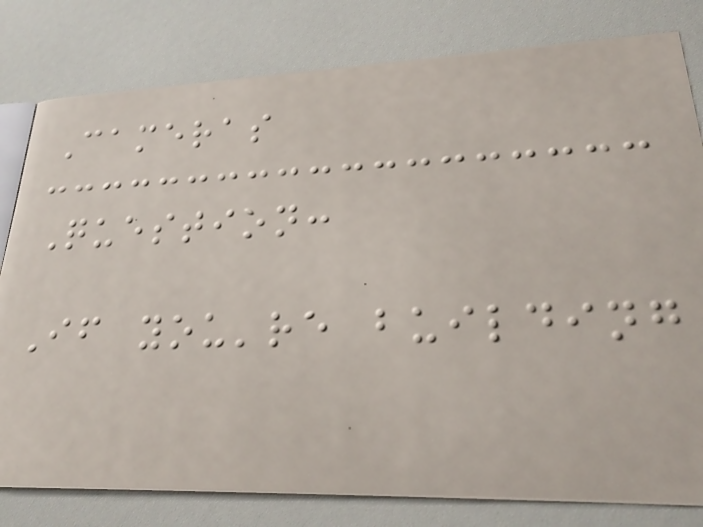Cameras
Question:
If you're building
